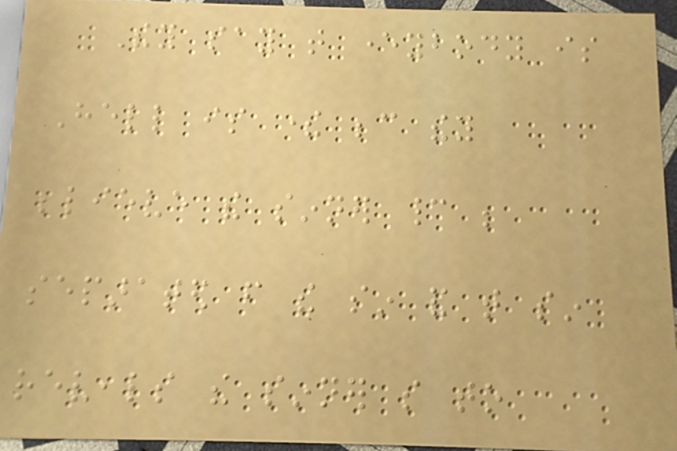They say that everybody is
Hell is there because they
believe the sinner cannot be
separated from the sin and that sin
reveals the sinner so to
